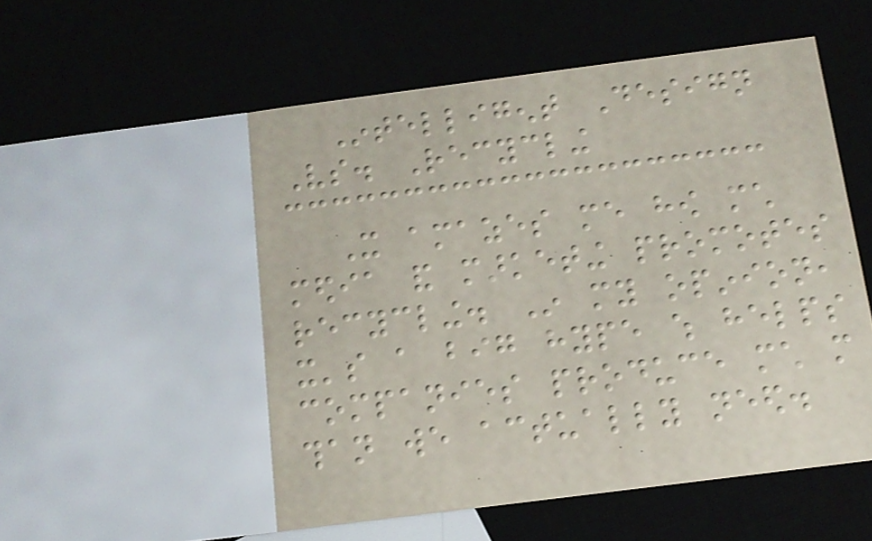Intelligent Design
Vs. Recycling
It amazes me how much
media and marketing promotes
recycling. In my opinion,
it's a big hype which helps
companies produce much more
than we actually need.
